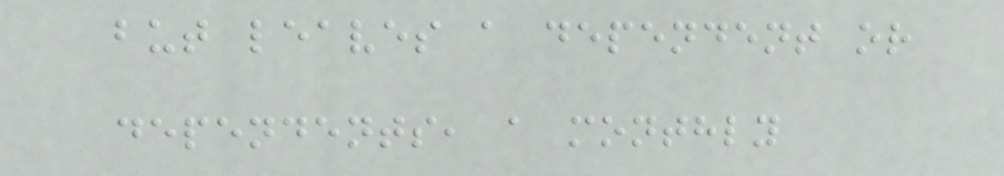but leaves a dependent or
dependents, a monthly
